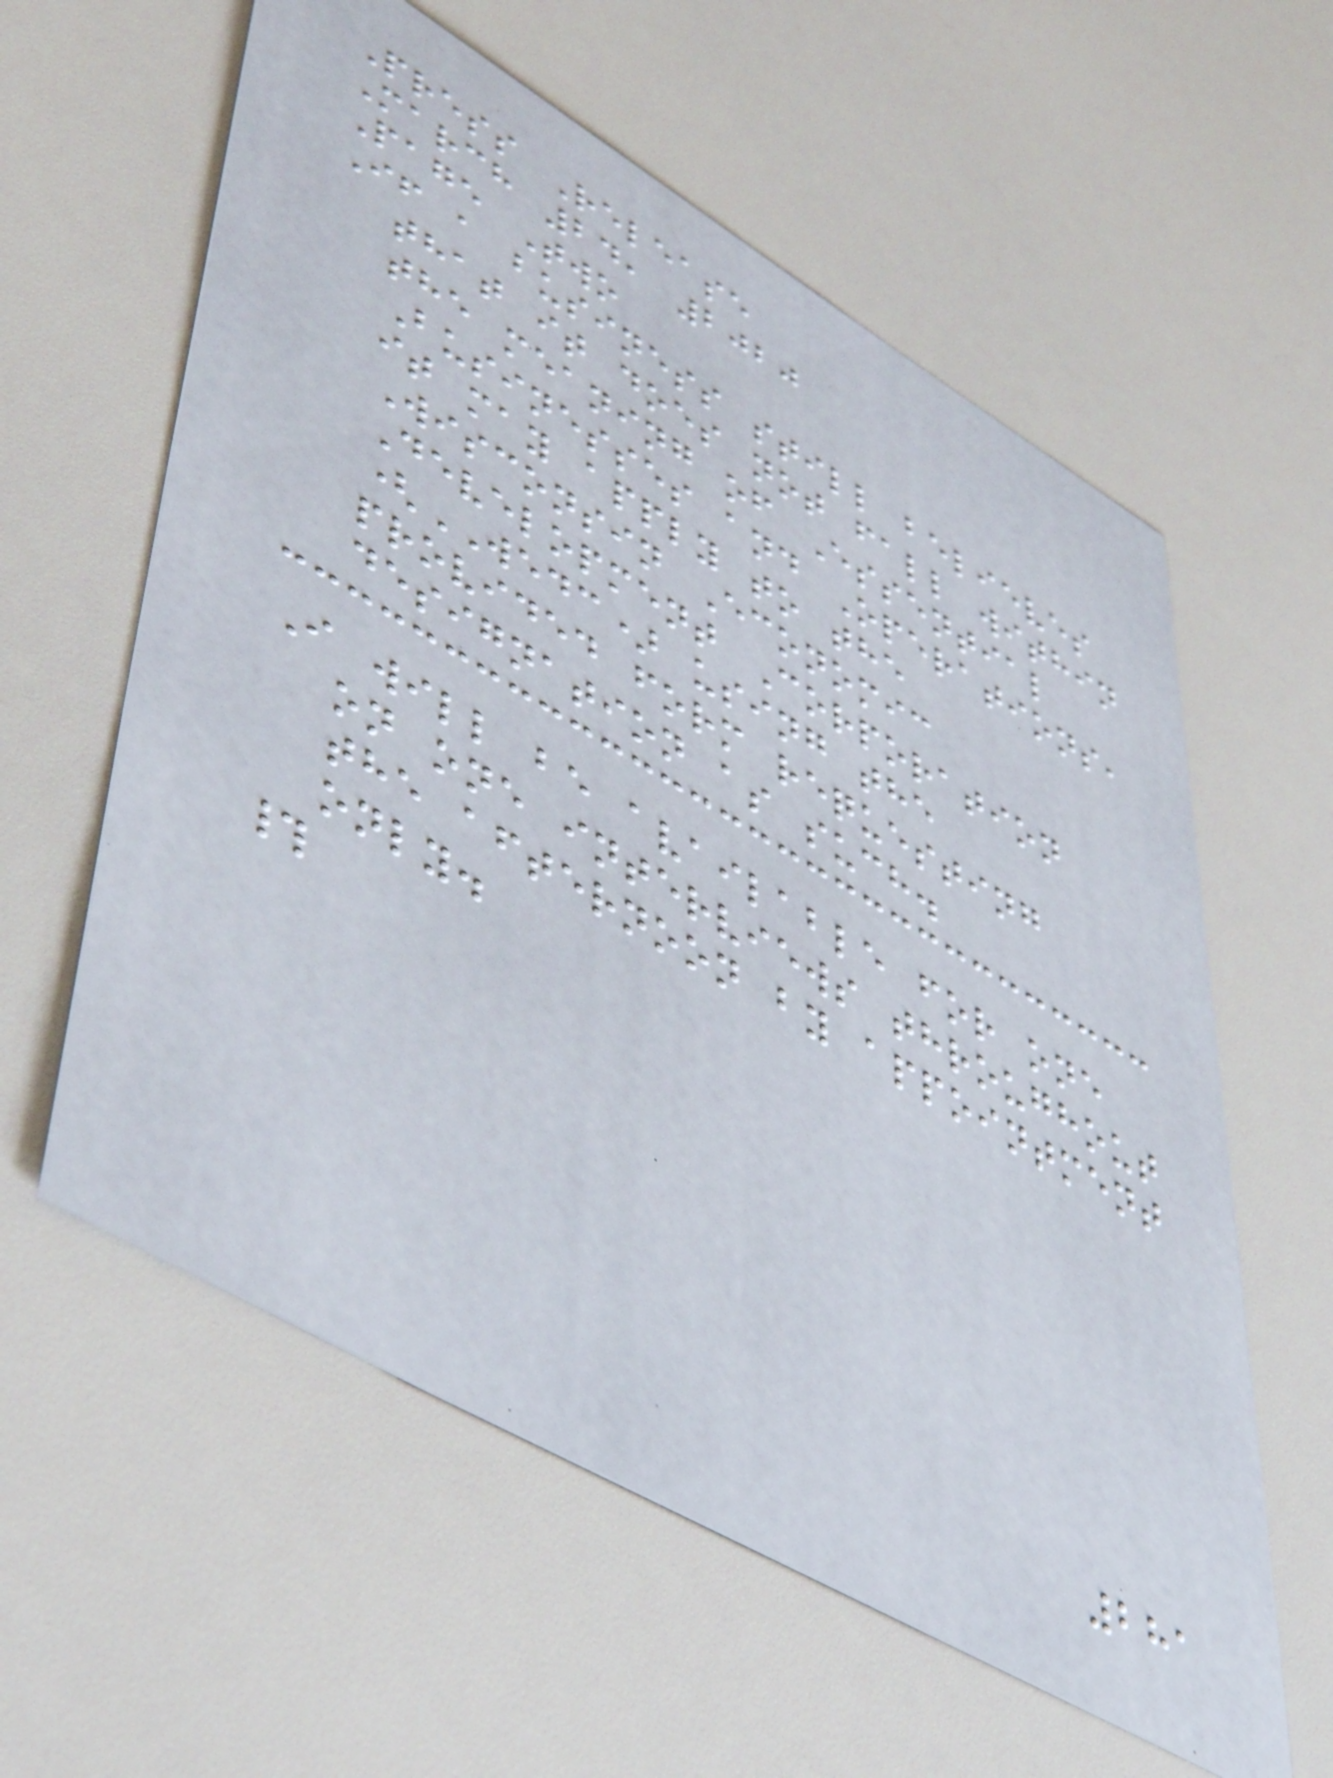Press Release
March 24, 2020
Page Two
If a business still believes
that it does not fall within
the meaning of Essential
Businesses and Operations,
it may apply to the
Wisconsin Economic
Development Corporation
(WEDC) using the
provided form requesting
designation as such.
I will be available for one
on one interviews throughout
the afternoon by appointment
only.
#
281
